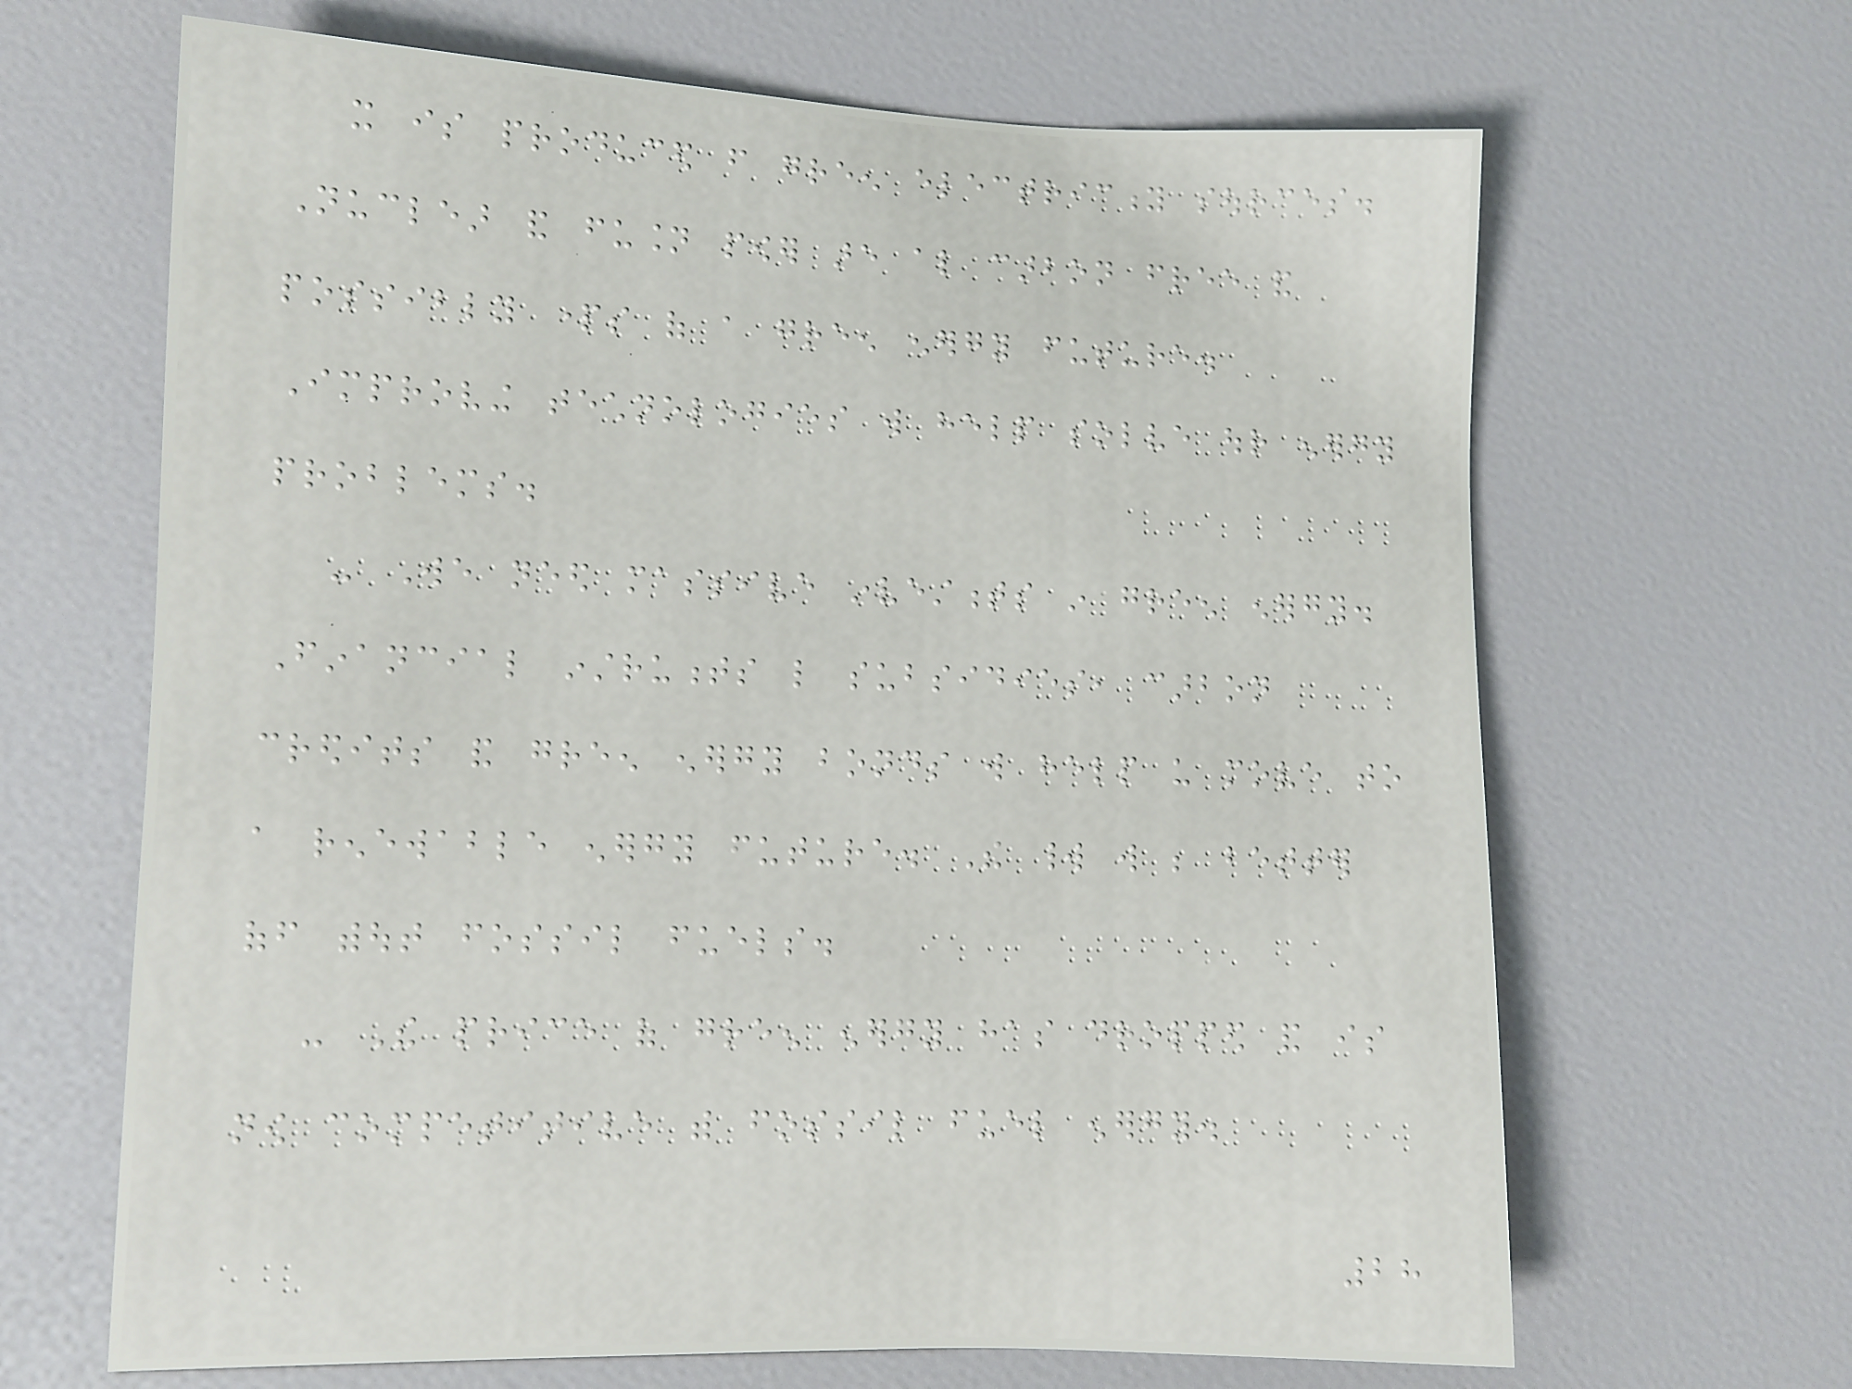it is produced from green electricity sources.
Nuclear and fusion power are also carbon free and
possibly parts of a green energy future.
Improving technologies will help solve our energy
problems.
- We need massive investments in green energy.
Financial instruments like subsidies, carbon
credits and green energy bonds will help us move to
a renewable energy future. The world will be better
off without fossil fuels.
- The price of green energy has dropped and is
now competitive with fossil fuel energy.
28
